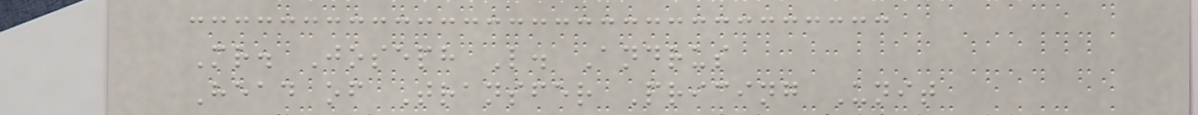Mr. Joseph L. Andrus
Head of Transfer Pricing Unit
